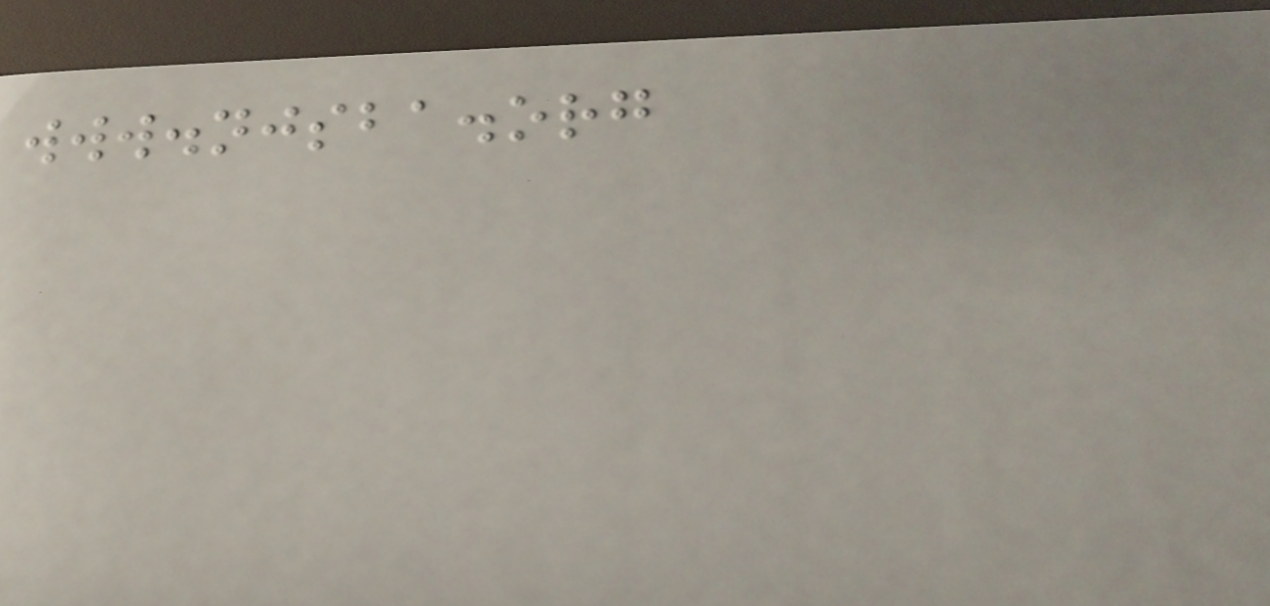www.njsba.org
